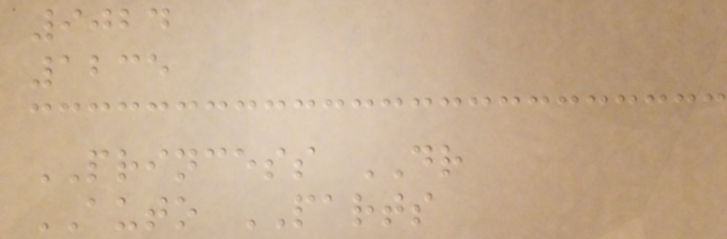9024
1235
PRINCESS DR
AUTO PARTS
